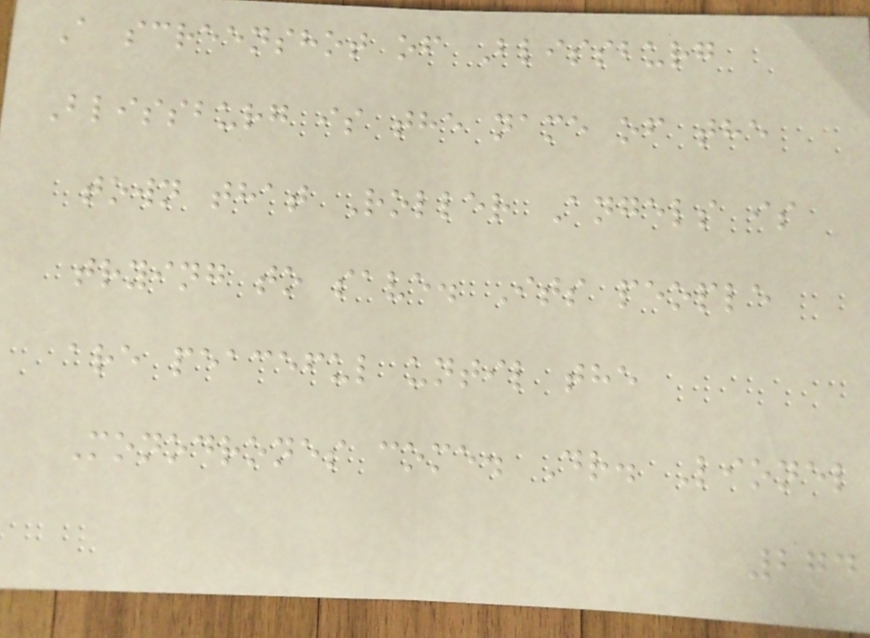A screenshot of Blissburg
Blissburg is the name of the
town that Roller Angels is
trying to save. Its people
are peaceful until the
Monodrones come. Dr. Lionel
274
